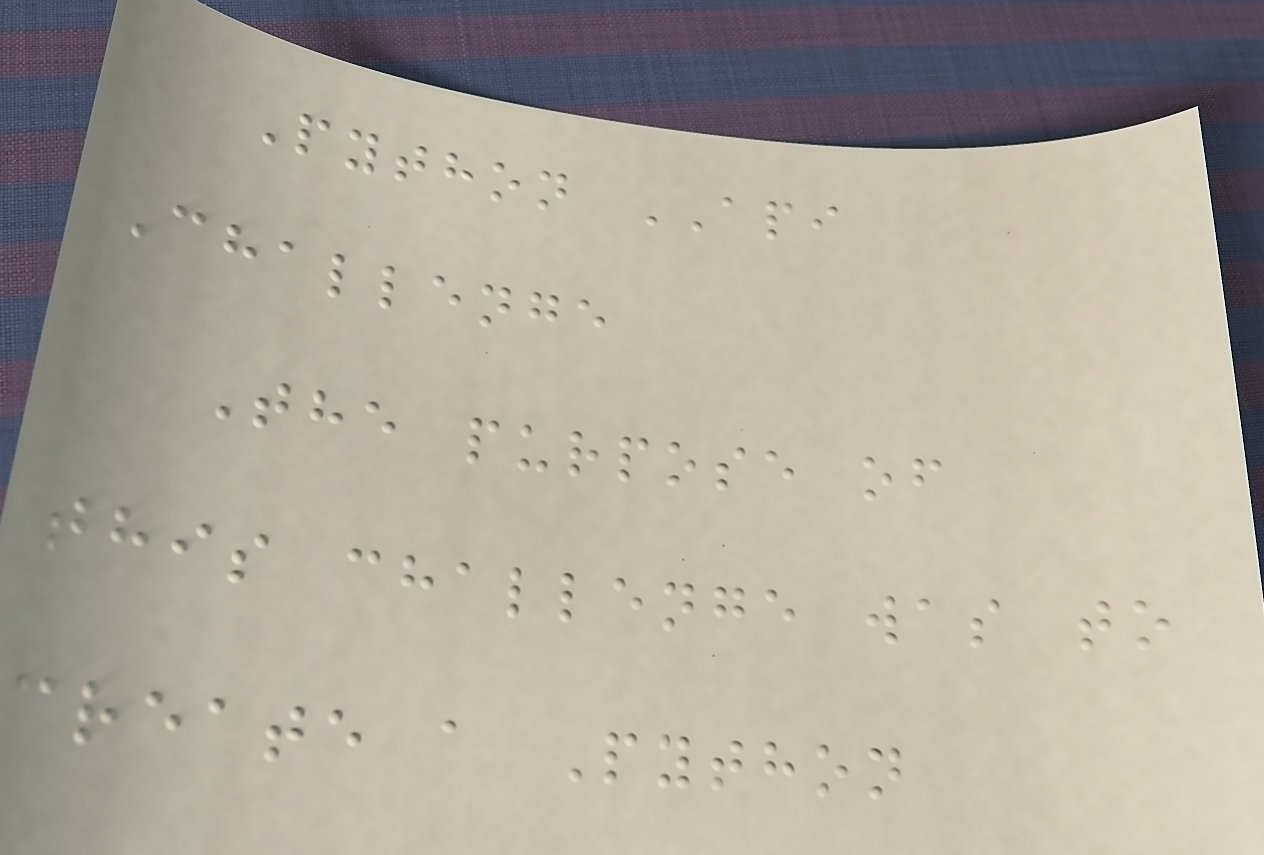Python API
Challenge
The purpose of
this challenge was to
create a Python
